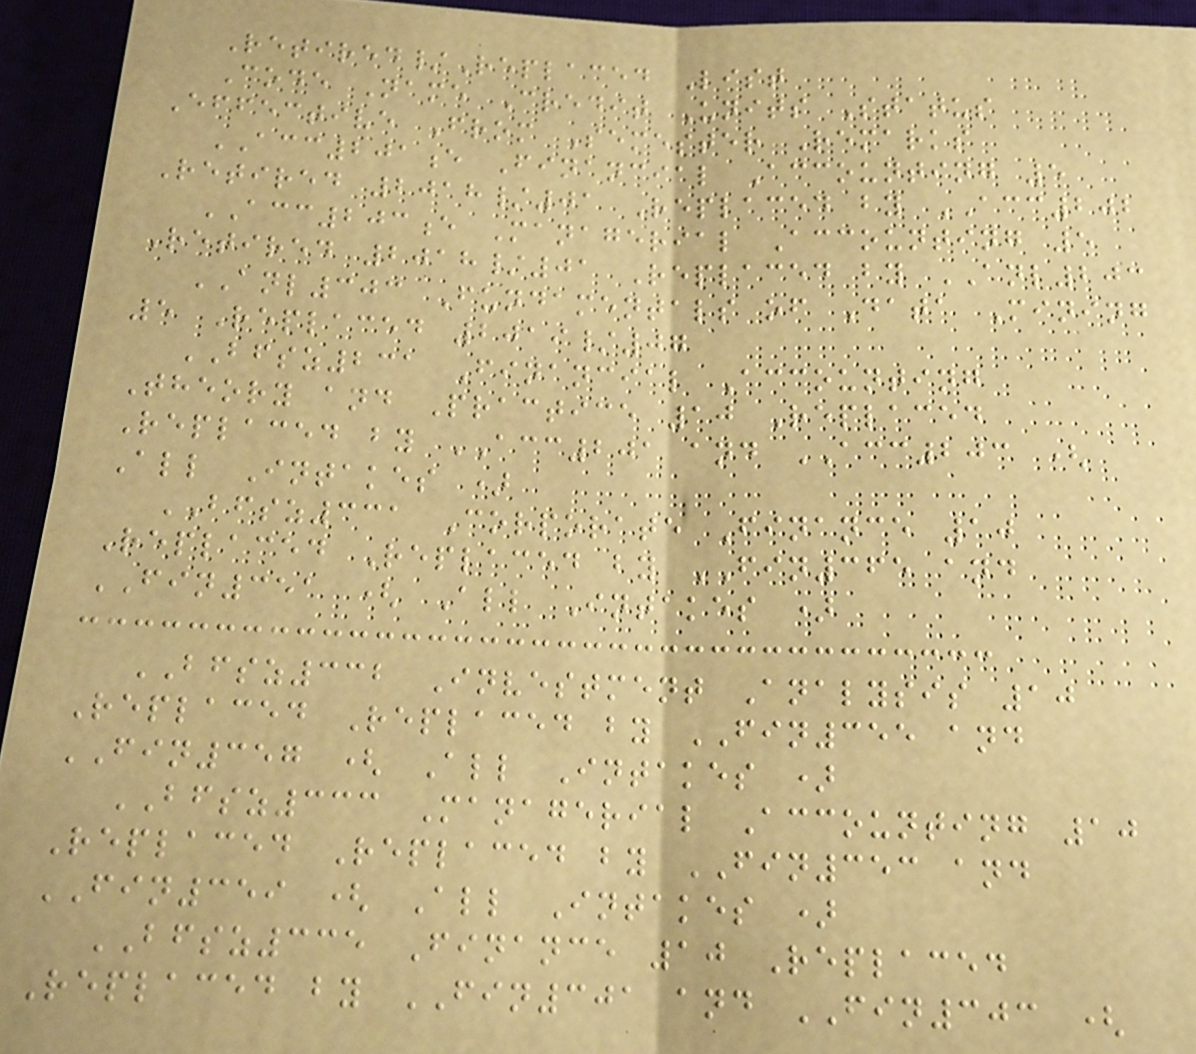Retired/Replaced List
Code Name Credit Units Status
Effective From Semester Remarks
ACC201e Financial Accounting 5
Retired 2018/01 Replaced by ACC202
ACC203e Managerial Accounting 5
Retired 2018/01 Replaced by ANL203
ANL303 Fundamentals of Data Mining
5 Replaced 2019/07
BFSZ231 Financial Accounting
Theory and Practice 10 Replaced
Replaced by ACC201 and ACC203 (
All Intakes )
BFSZ331 Corporate Finance 10
Replaced Replaced by FIN365 and
FIN351 ( All Intakes )
BFSZ332 Investment Analysis 10
Replaced Replaced by FIN355 and
FIN357 ( All Intakes )
BFSZ333 Managerial Accounting 10
Replaced Replaced by FIN353 and
FIN359 ( All Intakes )
BFSZ335 Finance 10 Replaced
Replaced by FIN301 and FIN303 (
